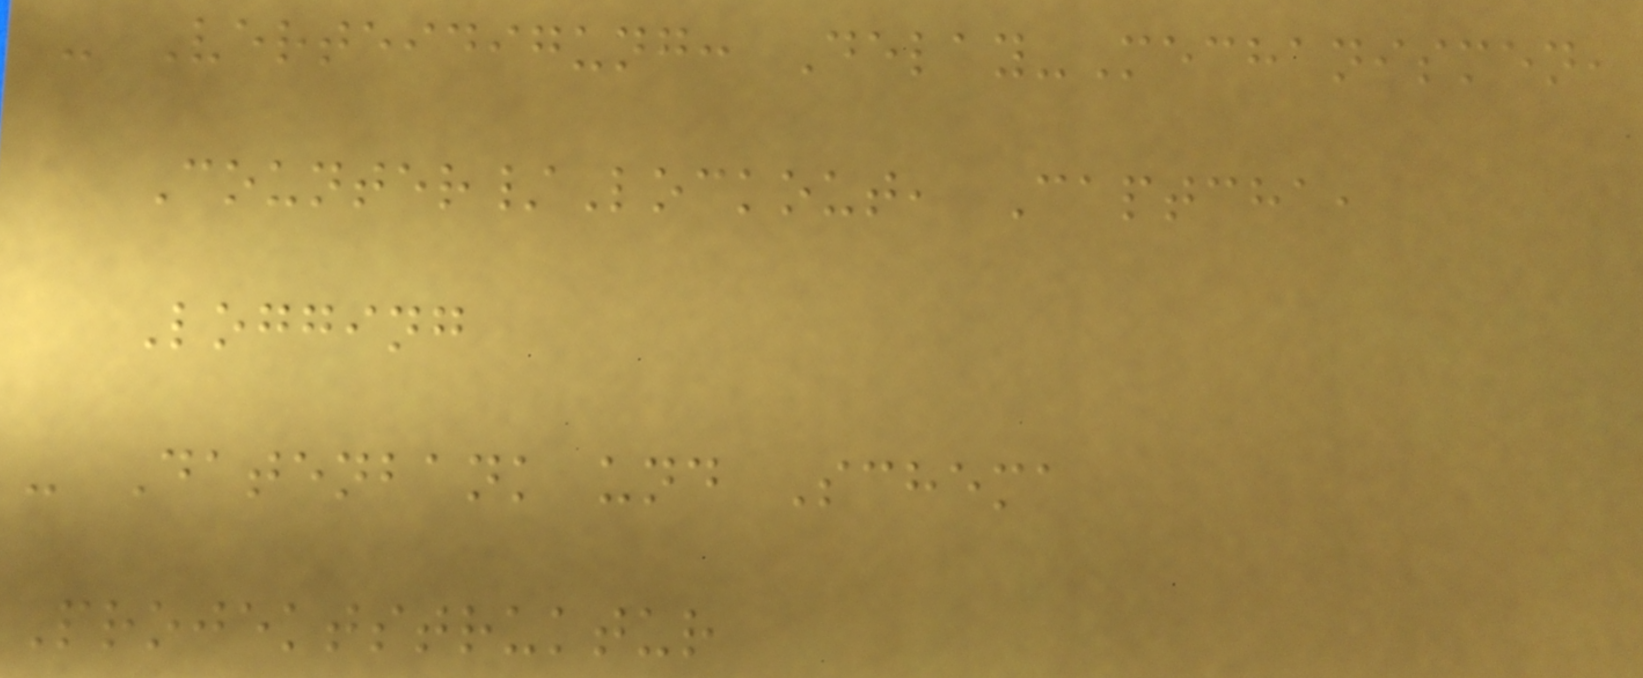- Verteidigung: Delay-Mechanismen,
Counter/Lockout, Captcha,
Logging
- Datenbank und Schema
Projektstruktur
